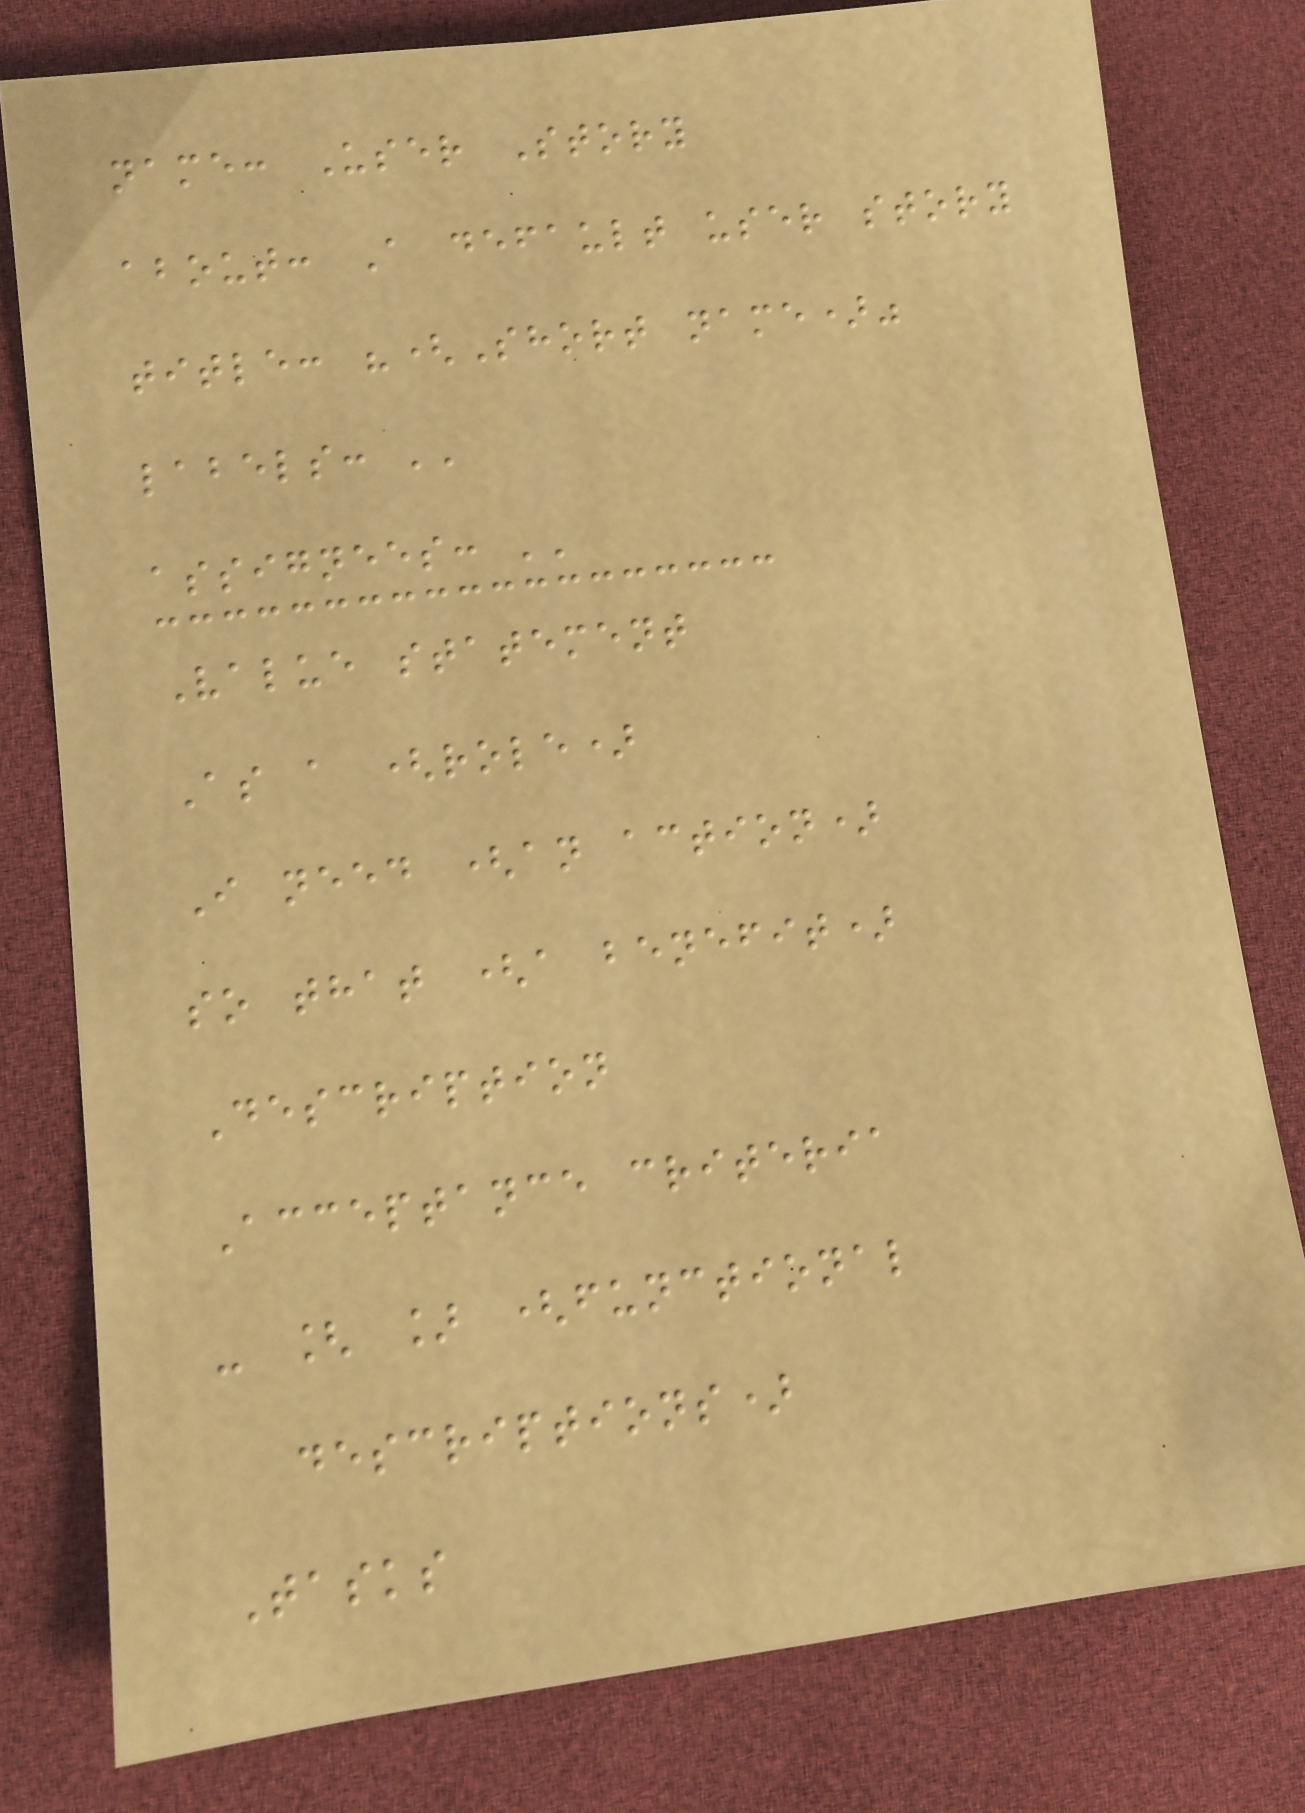name: User Story
about: A default user story
title: "(Short name)"
labels: ''
assignees: ''
Value statement
As a (role)
I need (an action)
so that (a benefit)
Description
Acceptance criteria
- [ ] (functional
descriptions)
Tasks
